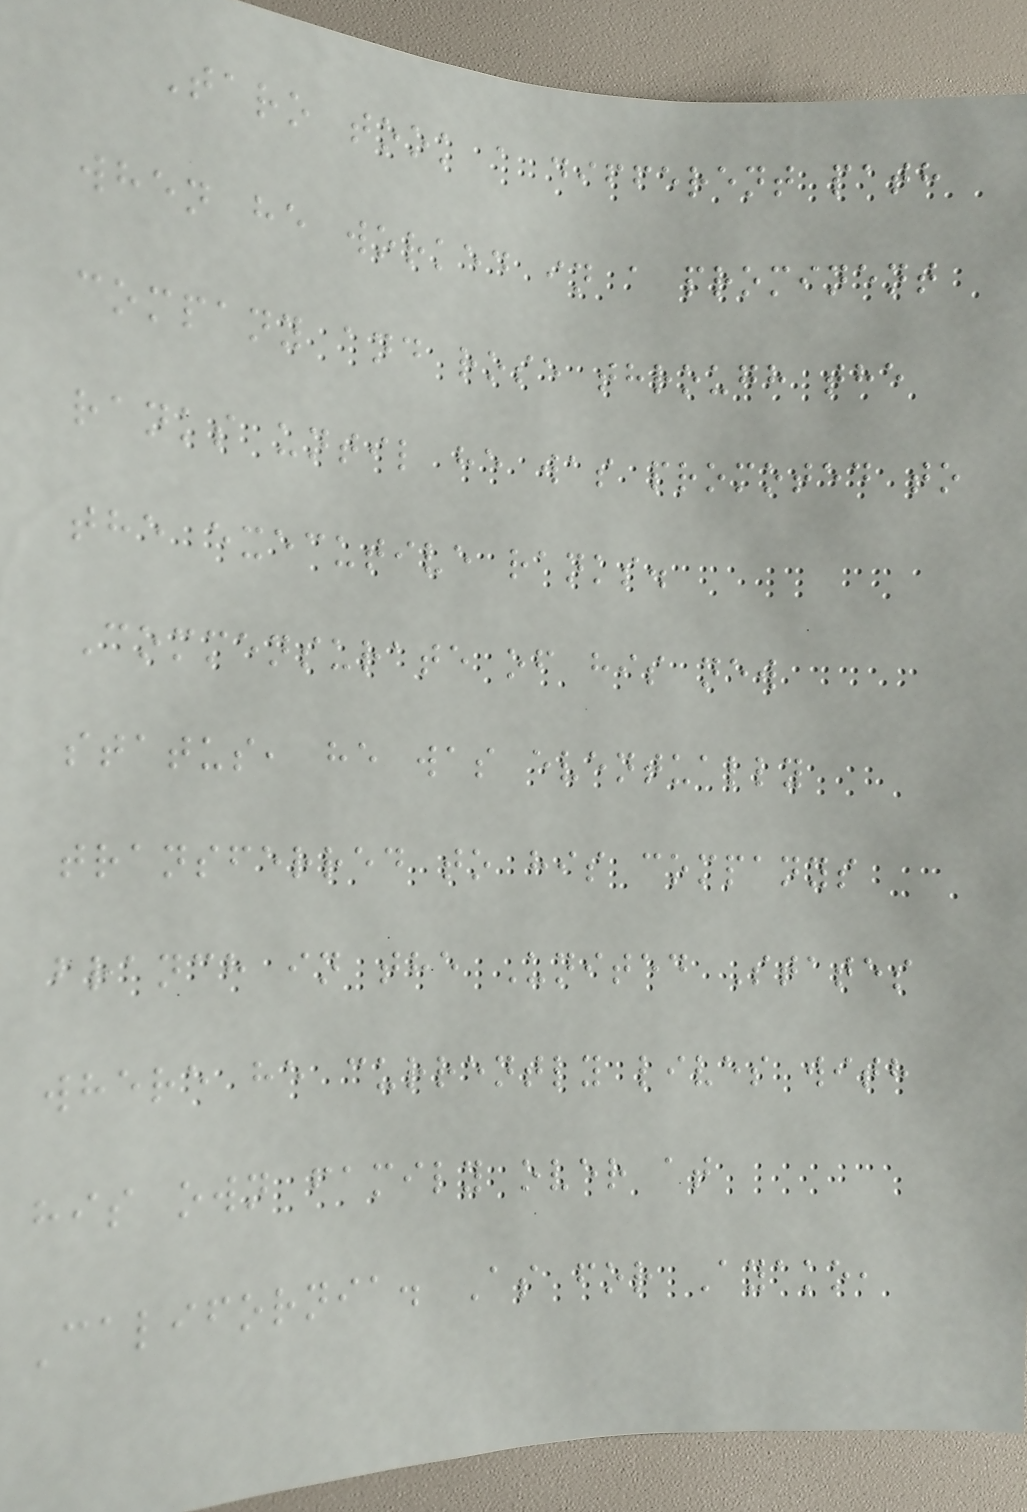Taro took a different path
when he worked in a prominent
company and rose through the
ranks until he was promoted to
the executive ranks.
Commensurate of his new
status, he was eventually
transferred to his companys
branch in the United States
where he currently lives with
his own family over at
California. As for Ayako,
